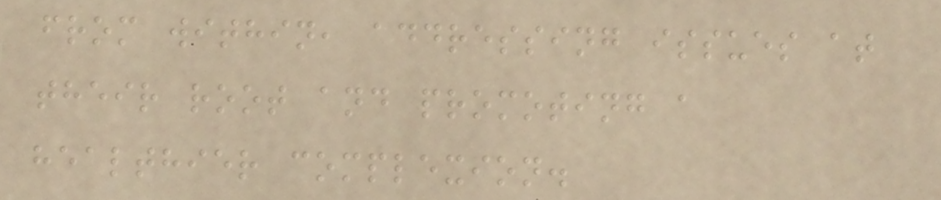from within, addressing issues at
their root and promoting a
healthier complexion.
